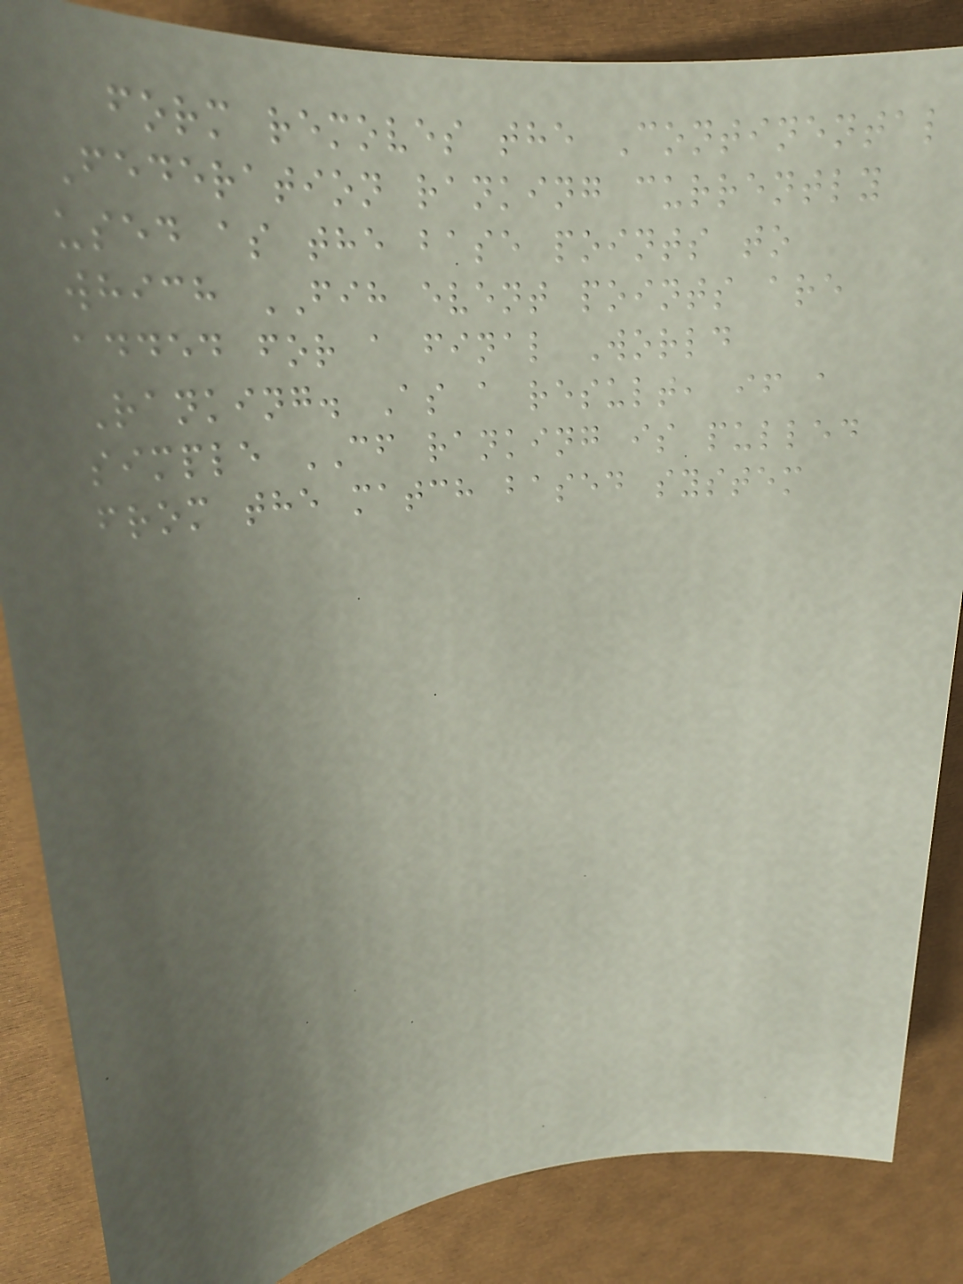form removes the Continental
Federation ranking currently
used as the base points to
which FIH event points are
added for a final World
Ranking. As a result, if a
simple CF ranking is pulled
from the match based system
